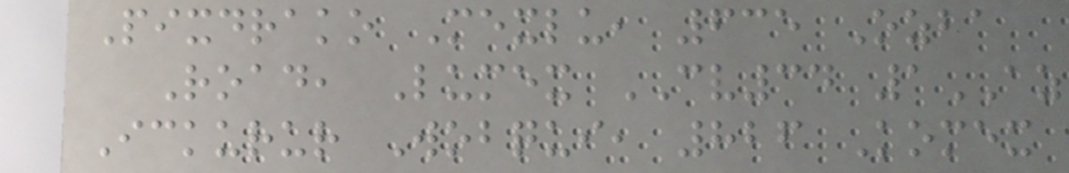Pixdrako Mexlu, 635 Ozba
Road, Lumex CV34 1AZ
Ickurur Wobqui, 826 Komex
